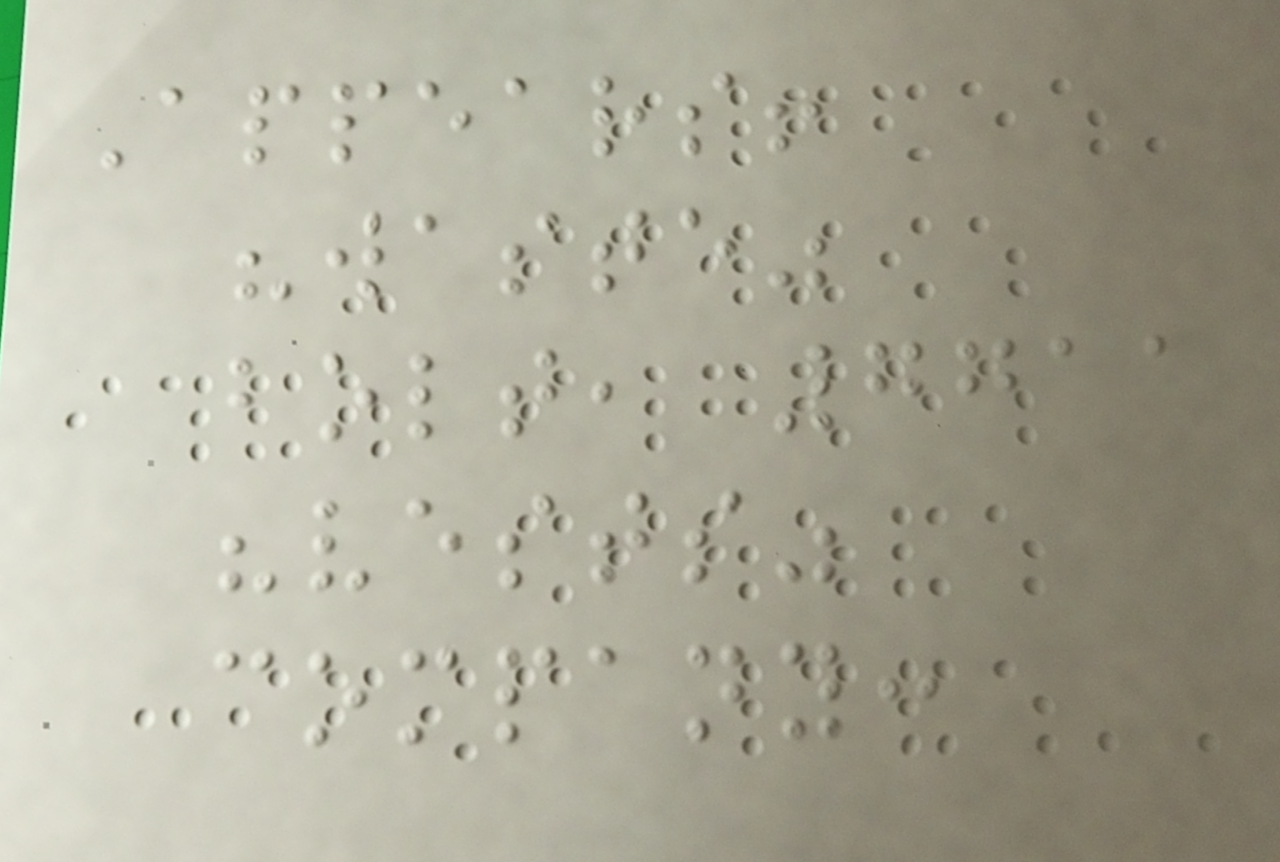Appears!
"waste"
bolt, 7711
"vests"
company:
